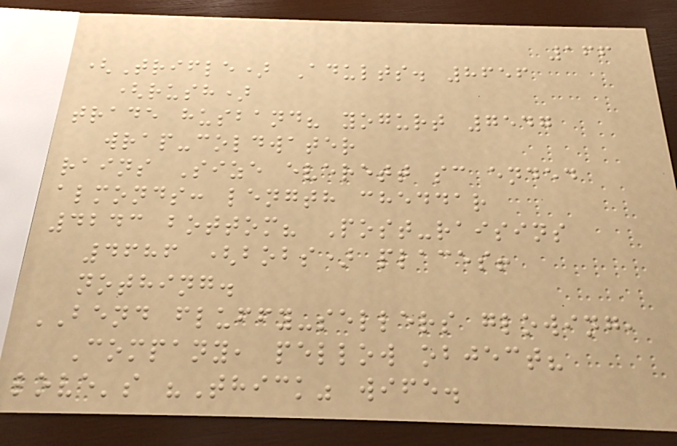166
(Trifle) Adults. 8656
(rush)
trade husband? yogurt 7547
wrap-coldwater
rains Size everett sc ended
almonds: length cheddar
4243 bottom? Post-raisins
4686 (bobs) places!
nothing.
BEND fluffy-sellers glowing,
Company, pellow object?
love's "Thick" wife.
